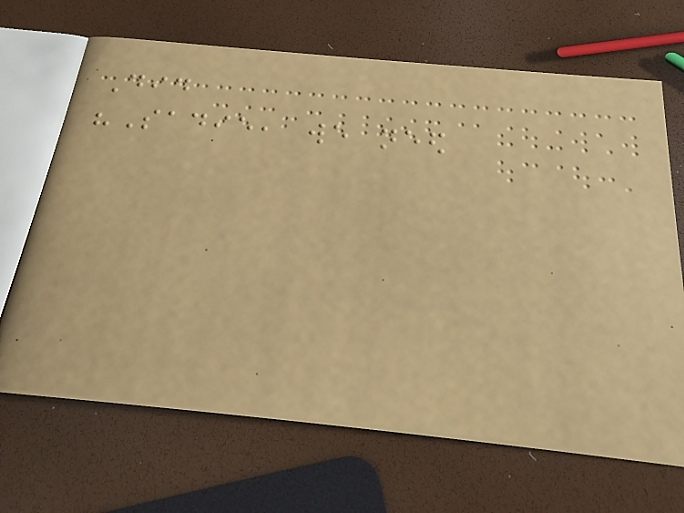Did
"Sadie, we need
